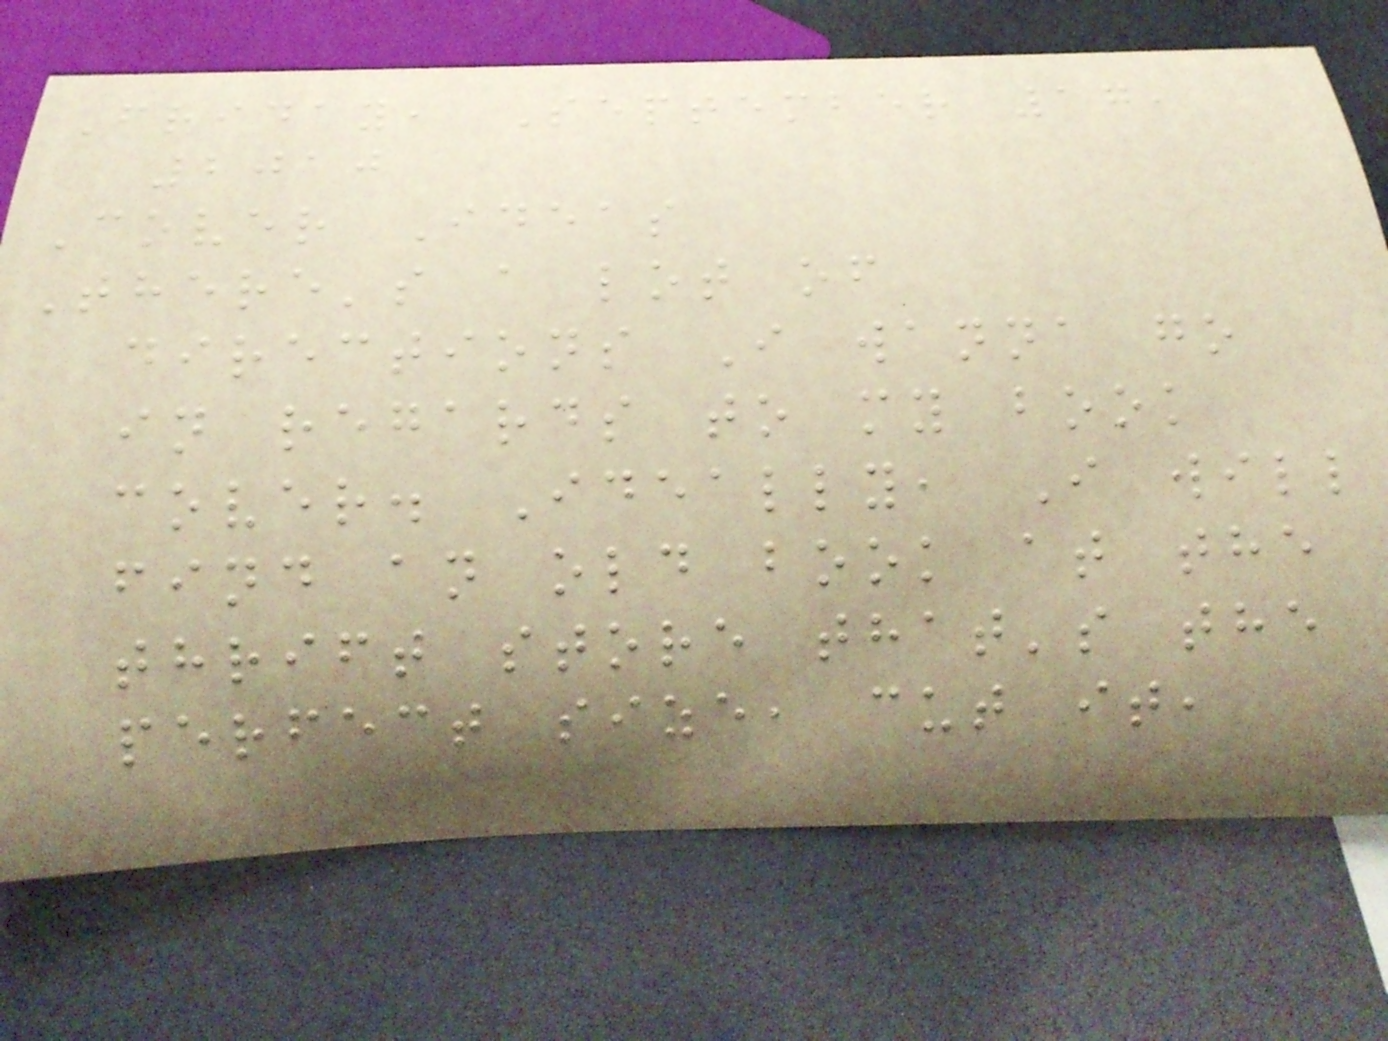Friday, September 17,
2010
Cover Ideas
There's a lot of
directions I wanna go
in regards to my book
cover. Ideally, I will
find an old book at the
thrift store that's the
perfect size, cut it,
